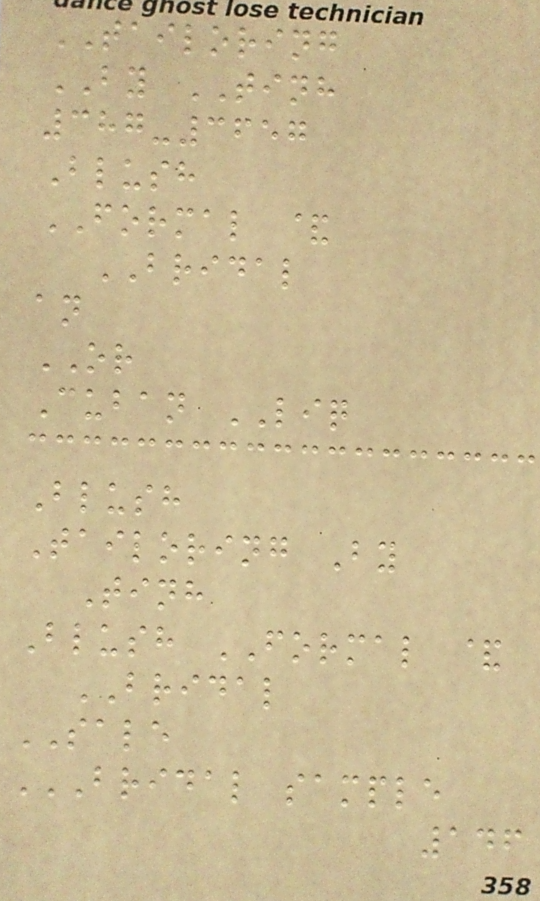TAILORING
BY TINH
387-3657
Blush
FORMAL &
BRIDAL
an
OR
Cuban LIQ
Blush
Tailoring By
Tinh
Blush FORMAL &
BRIDAL
SALE
BRIDAL SAMPLE
146
